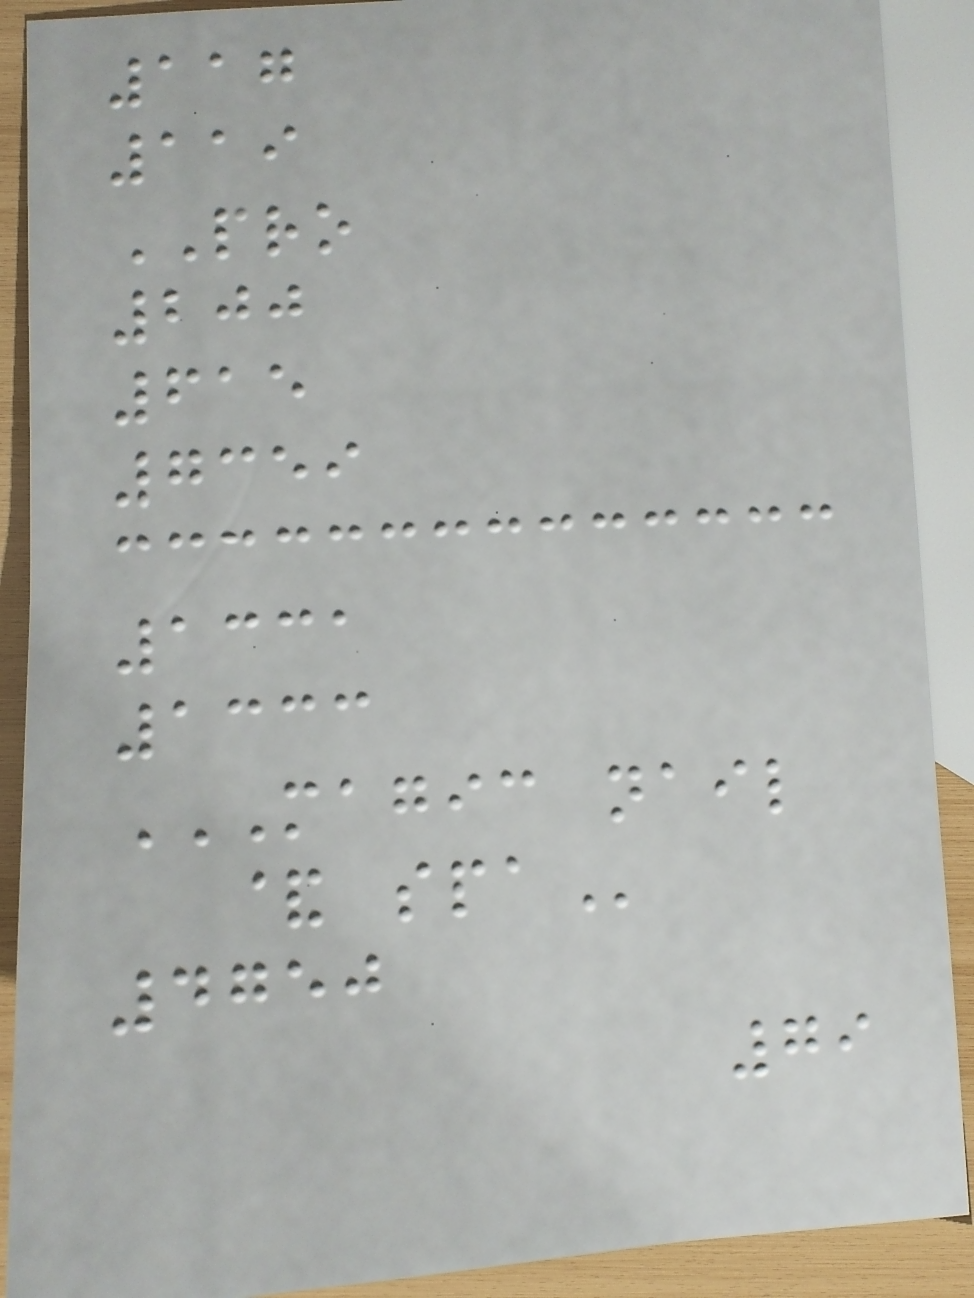117
119
PRO
200
615
7359
1331
1333
MAGIC NAIL
& SPA
4750
79
